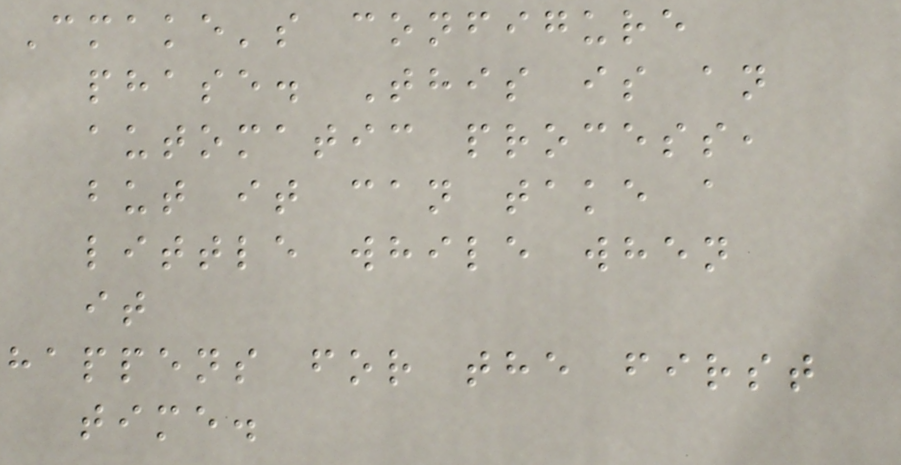Cmake's configure
phase. This is an
automatic process,
but it can take a
little while when
it
happens for the first
time.
